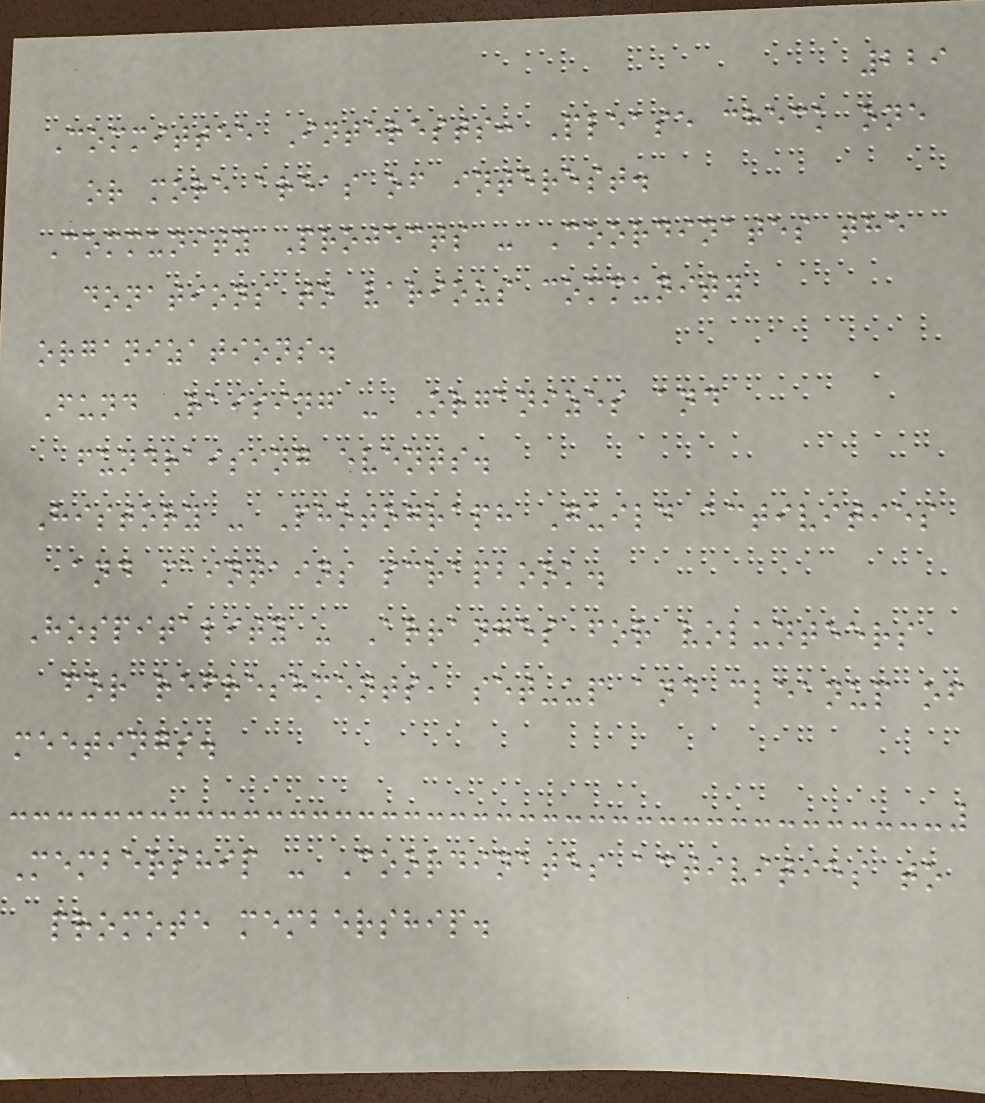229
Committee Interests: Please check one
or more areas of interest.
Community Projects - Coordinates the
donations to various community
organizations.
Fund Raising - Organizes and
fundraising events.
History - Photograph Guild activities
and maintains scrapbook.
Hospitality - Arranges for volunteers
for refreshments, set-up and cleanup of
meetings.
Membership - Coordinates activities to
promote membership.
